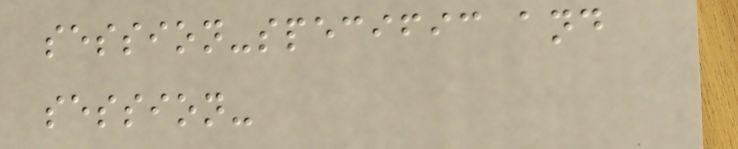session-specific and
session-
